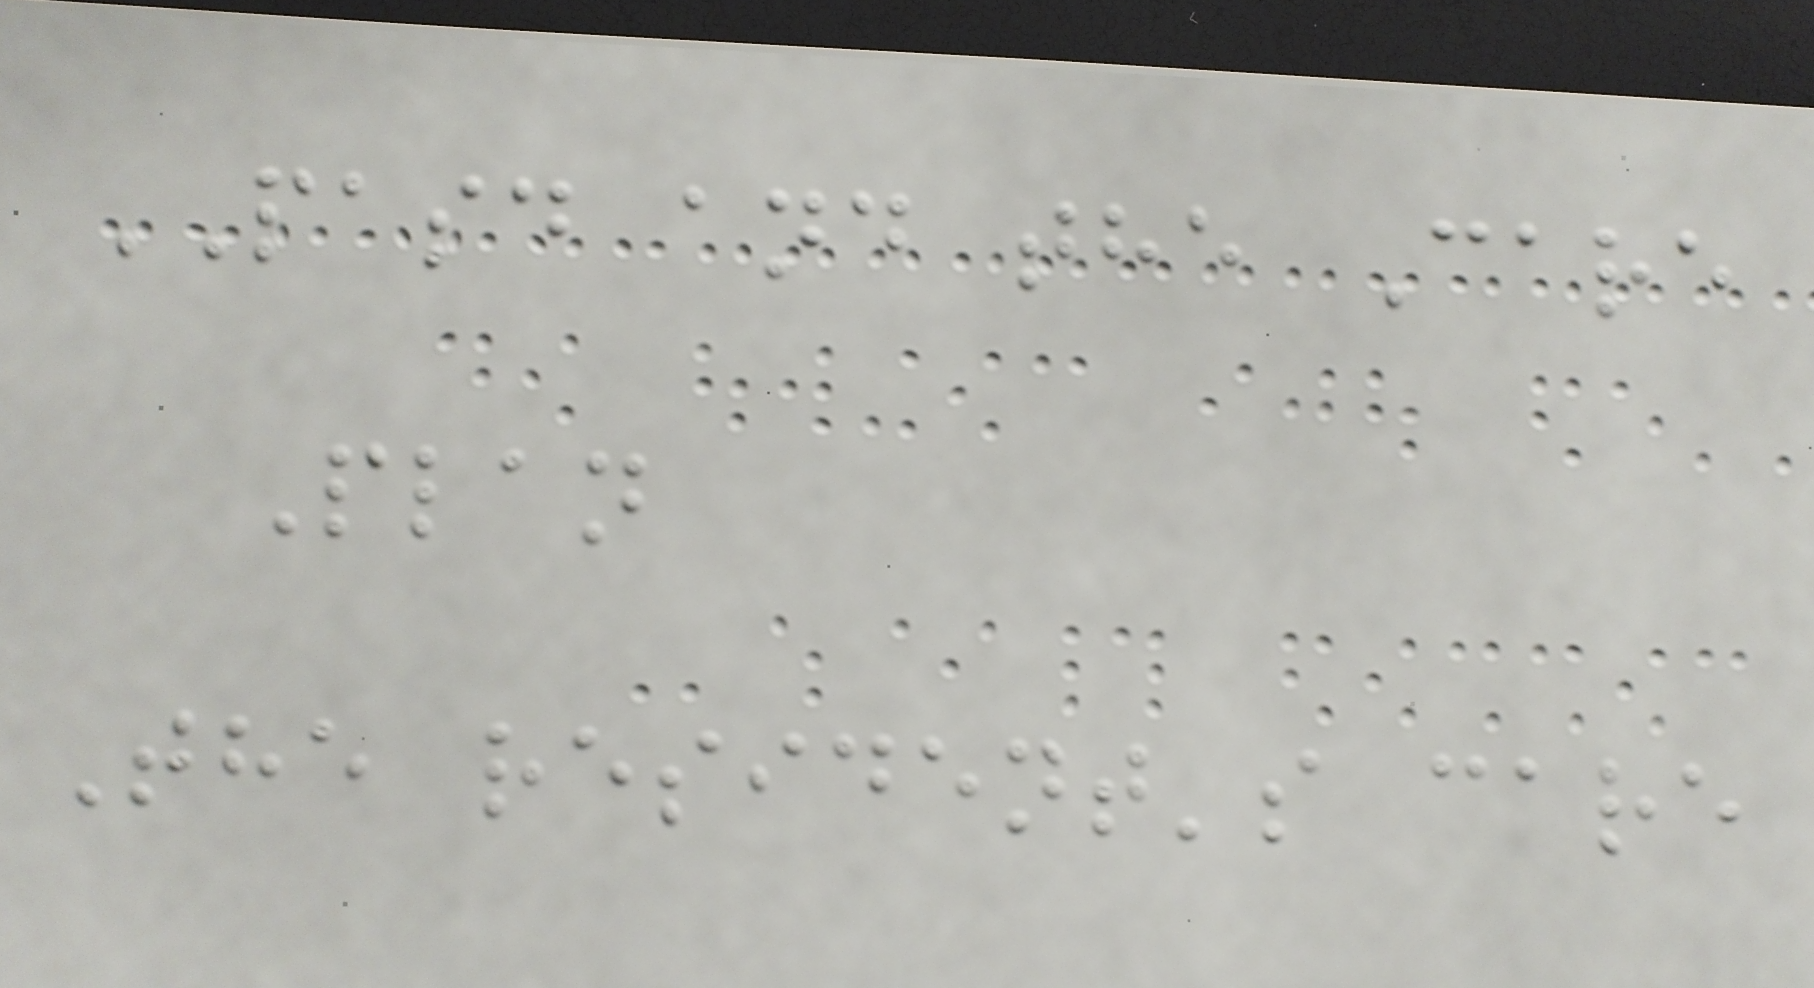PASD and the Care
Plan
The resident's care
